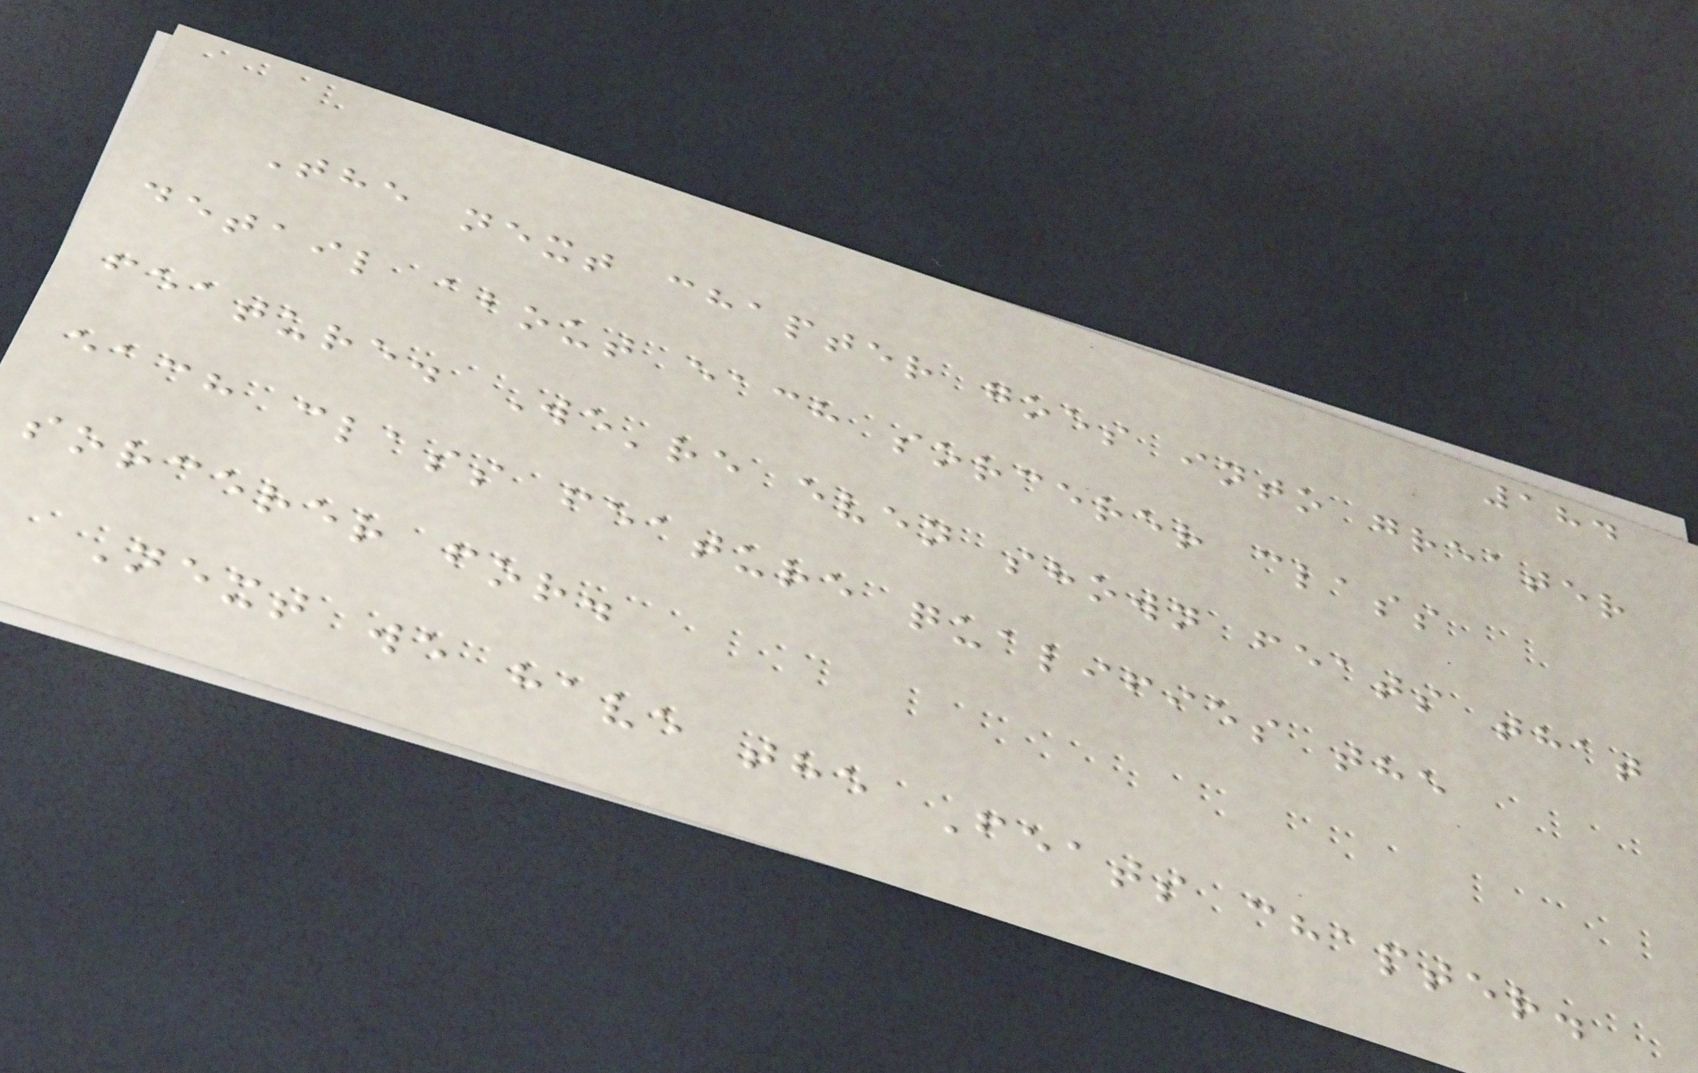184
The next chapter goes into greater
detail about each sorcerer class
feature. We're even shown feats that
each class feature qualifies the
sorcerer for.
Next we have the Feats chapter.
